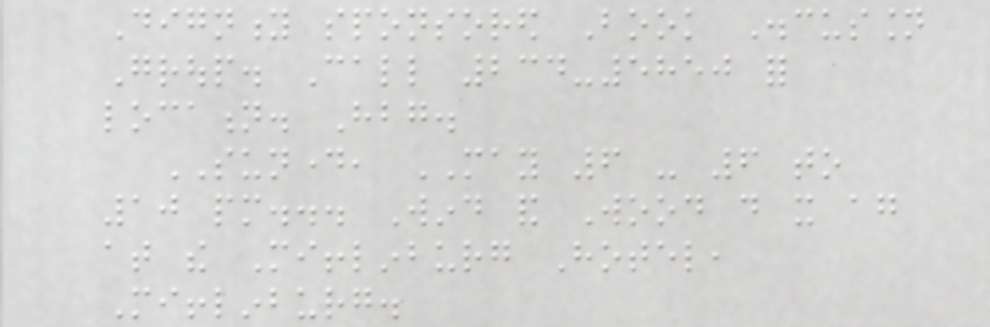Dignity sponsored Book Discussion
Group. Call 234-5850 for
location. Hbg.
SUNDAY, MAY 6 - 6 to
10 pm... Wind and Wood do it again
at the Mifflinburg Hotel,
Mifflinburg.
